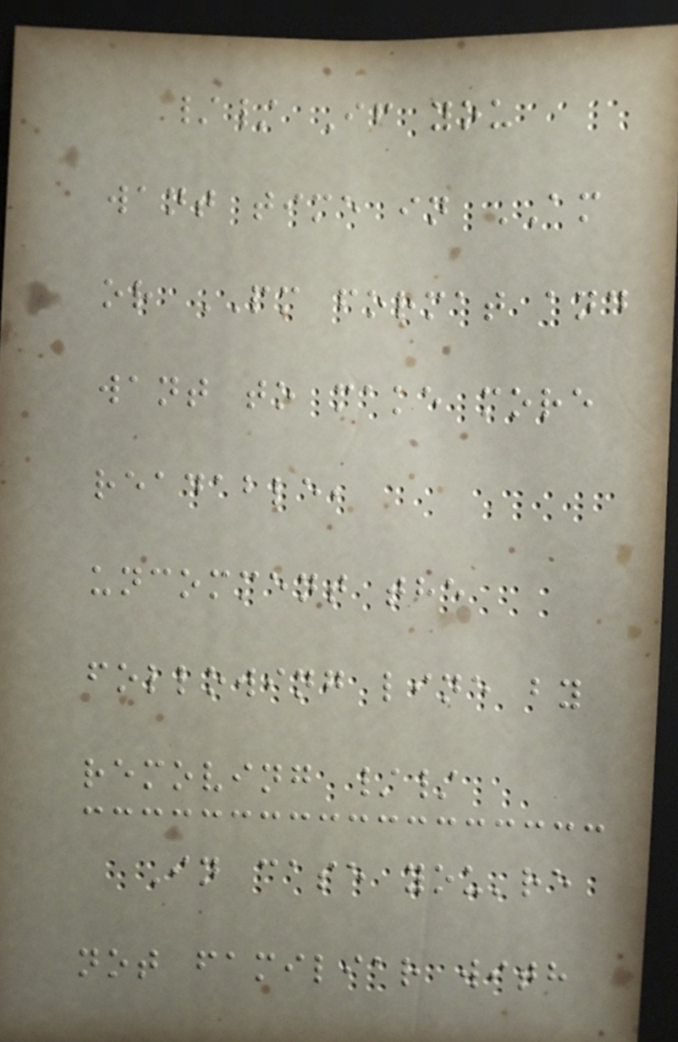// If you
want time in AM
or PM format and
want to make more
readable,
uncomment the
following line by
removing //
In case you're
not familiar with
